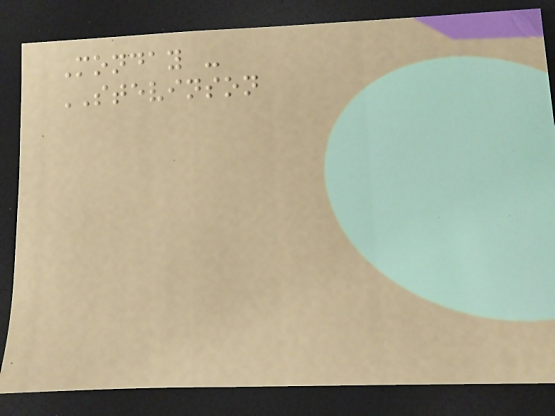Monday -
STEVINSON
